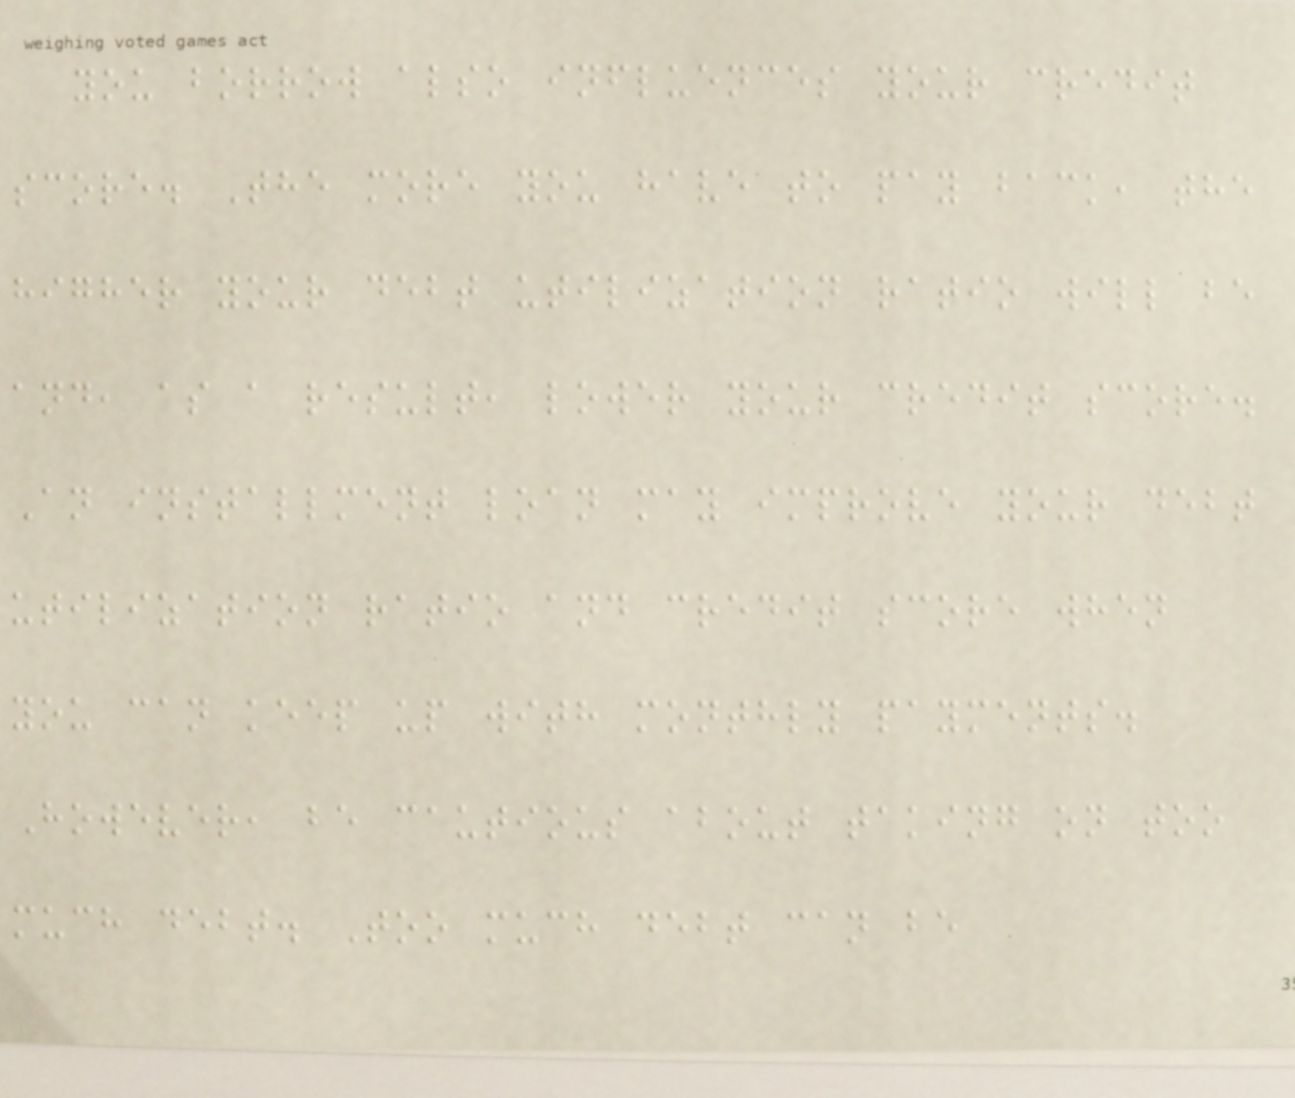you borrow also influences your credit
score. The more you have to pay back, the
higher your debt utilization ratio will be
and, as a result, lower your credit score.
An installment loan may improve your debt
utilization ratio and credit score when
you can keep up with monthly payments.
However, be cautious about taking on too
much debt. Too much debt can be
